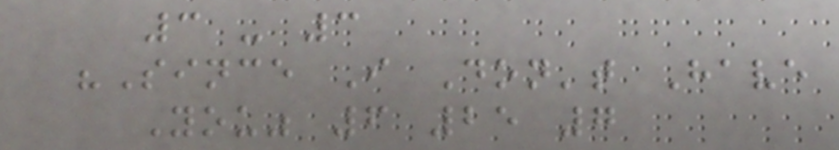3 - 3
"Since I Don't Have
You" 6 25 7
